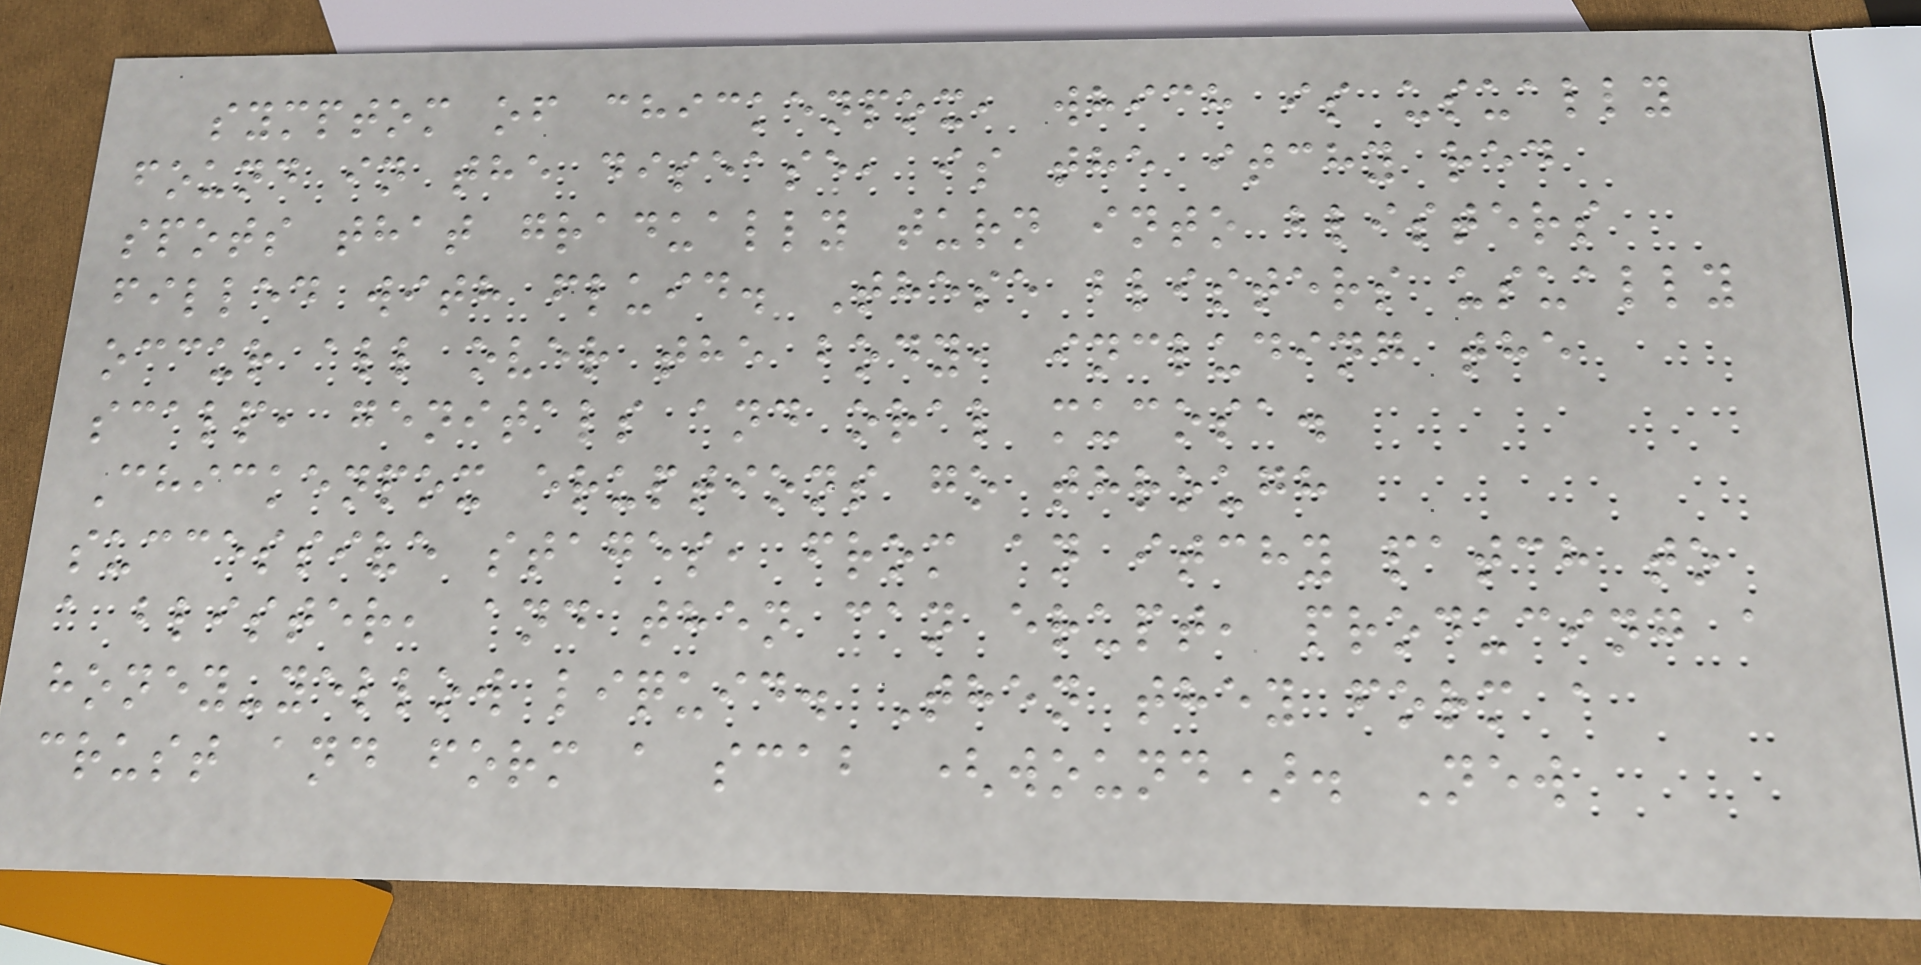symptom of chickenpox, which is usually
found in the disease, is the itchy red
spots that gradually turn into blisters
filled with fluid. These blisters usually
occur all over the body, including the
scalp, genitals and oral mucosa.
Chickenpox eruptions go through
successive stages, from an itchy patch to
a blister, and then can erupt, producing a
honey-yellow liquid. Then they form a
crust and form a scab (wound). New
